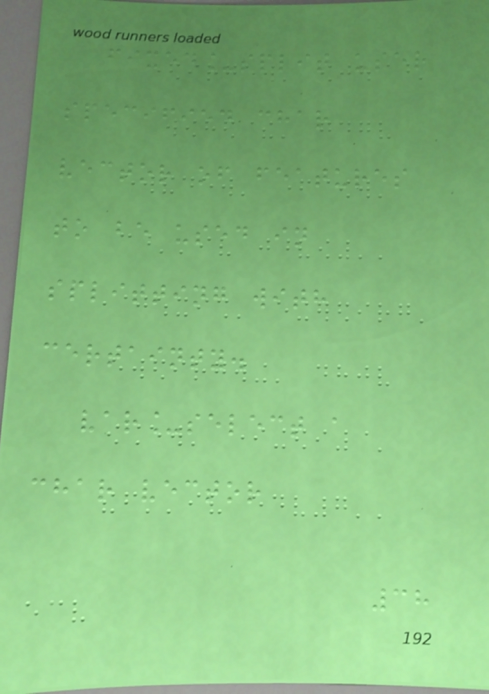fixed_split user
specified char
vector of features
to be used in
splitting with
certainty.
var_select a
char vector
38
